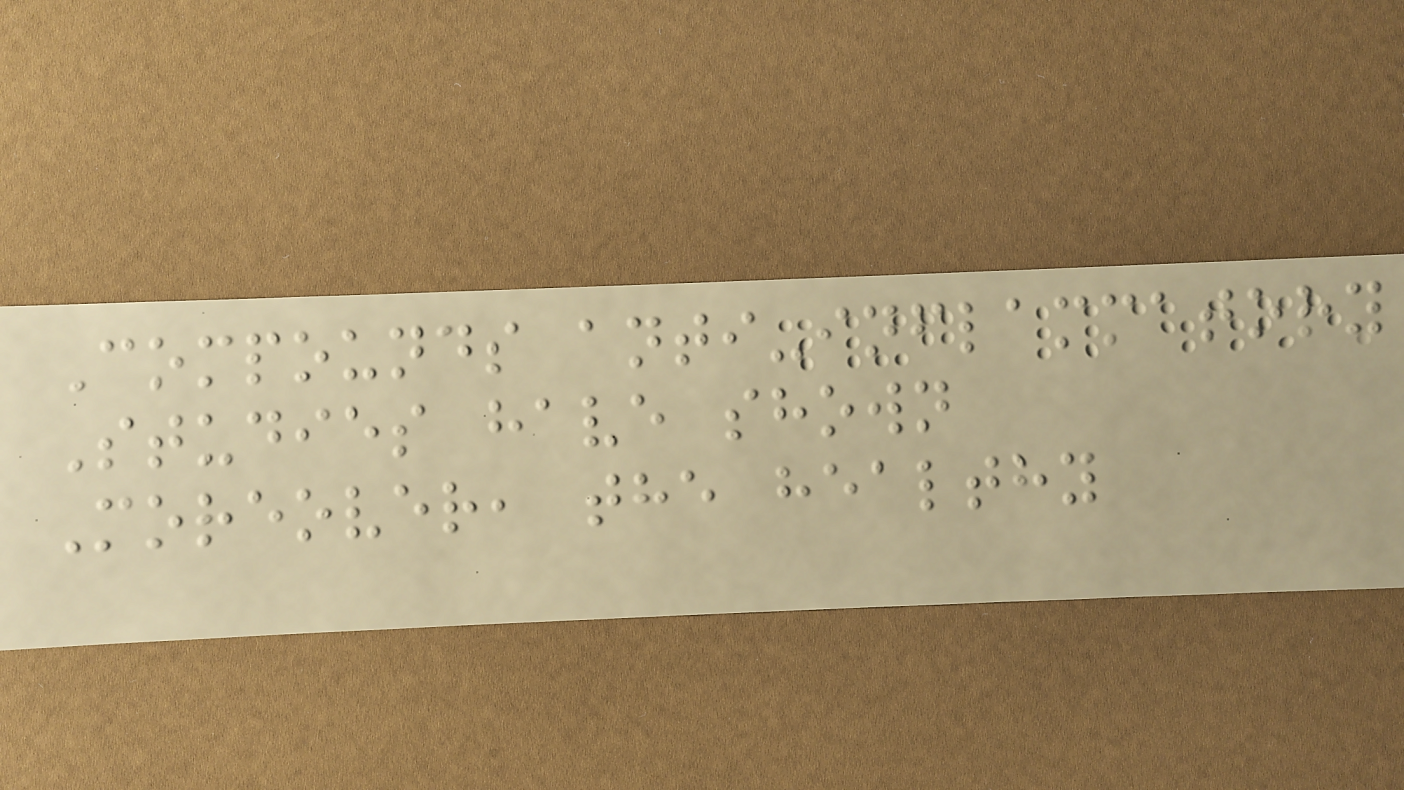Compounds anti-inflammatory
Studies have shown
Moreover, the healthy
